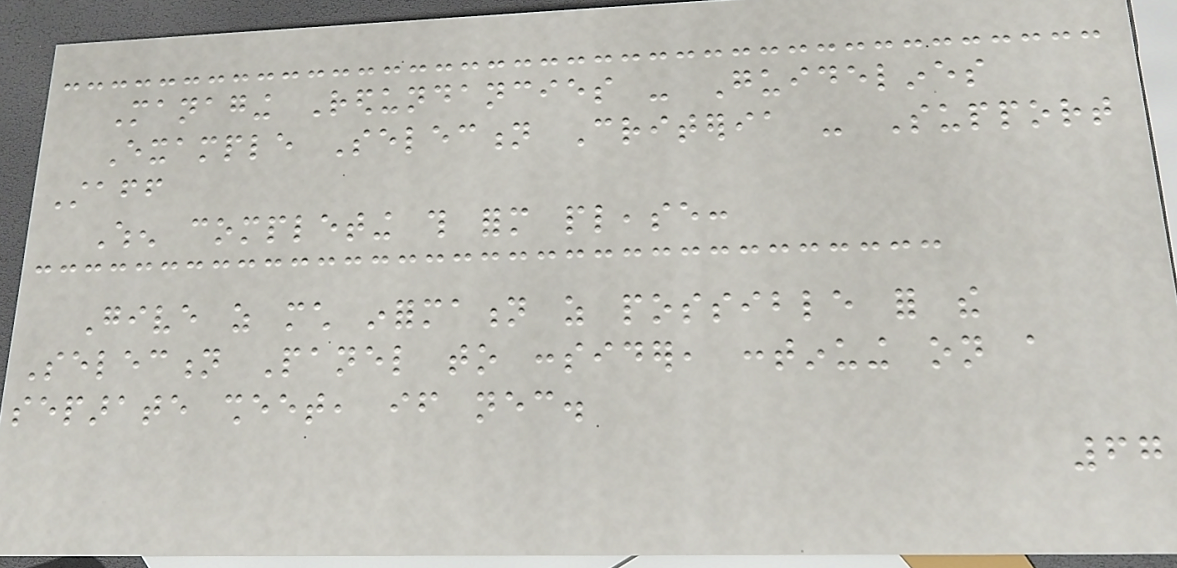Managing Redundancies - Guidelines
Example Selection Criteria - Support
Staff
When completing this form please:
Give as much information as possible for the
Selection Panel to consider, continuing on a
separate sheet, if necessary.
67
